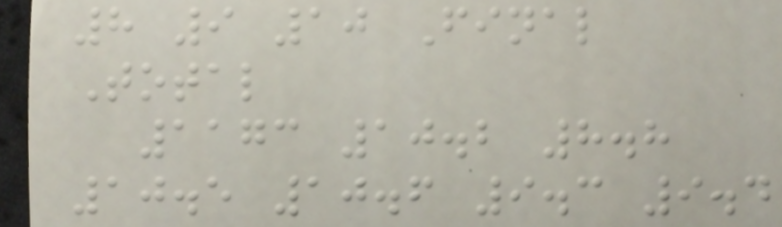8 9 10 Final
Total
1173 10.2 8.8
10.5 10.6 9.3 9.4
